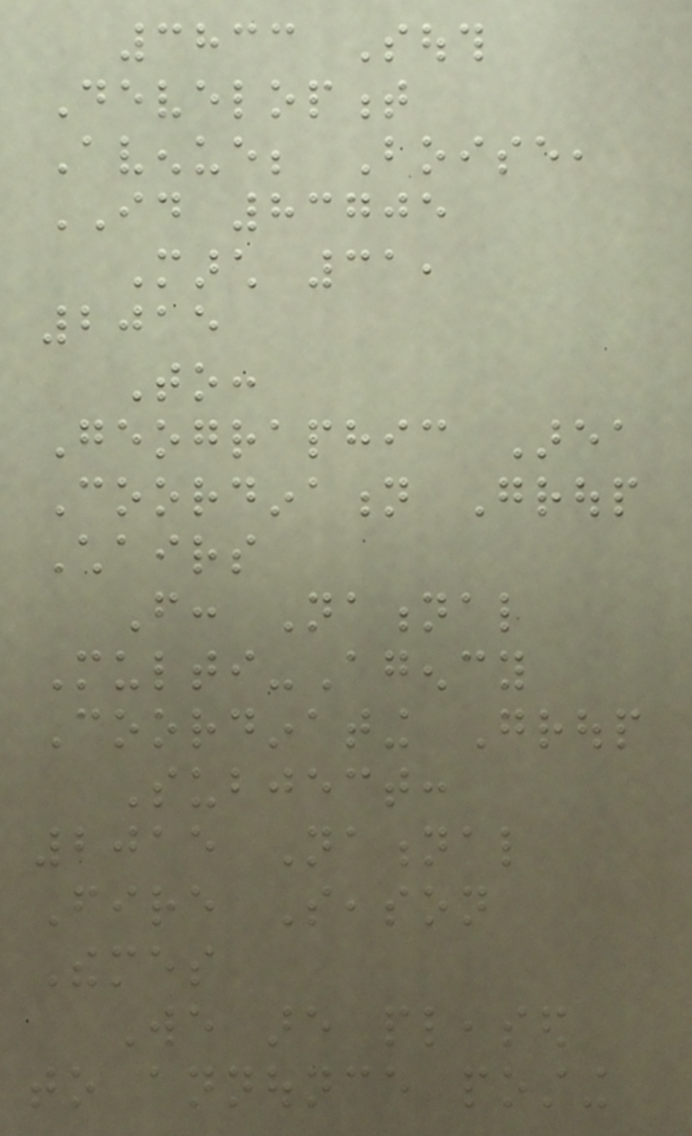3833 South
Development
Avenue; Boise,
ID 83705
March 31,
2015
To:
Geographic Area
Coordination Group
Chairs
From: National
Multi-Agency
Coordinating Group
Subject:
2015 National
Fire Season
Themes
We are pleased
to announce posting
